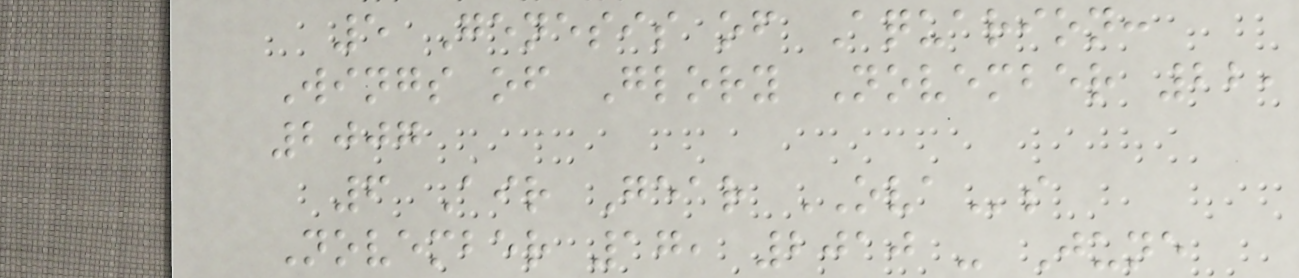5 Genesis of Aquarion:
Wings of Glory November 22,
2007
6 Air Gear OVAs
November 17, 2010 - June
